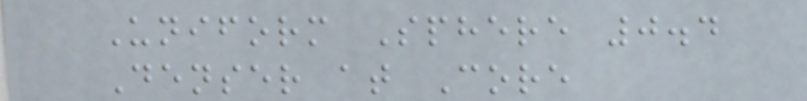Uniform Sphere 0.4
Denser at Core
